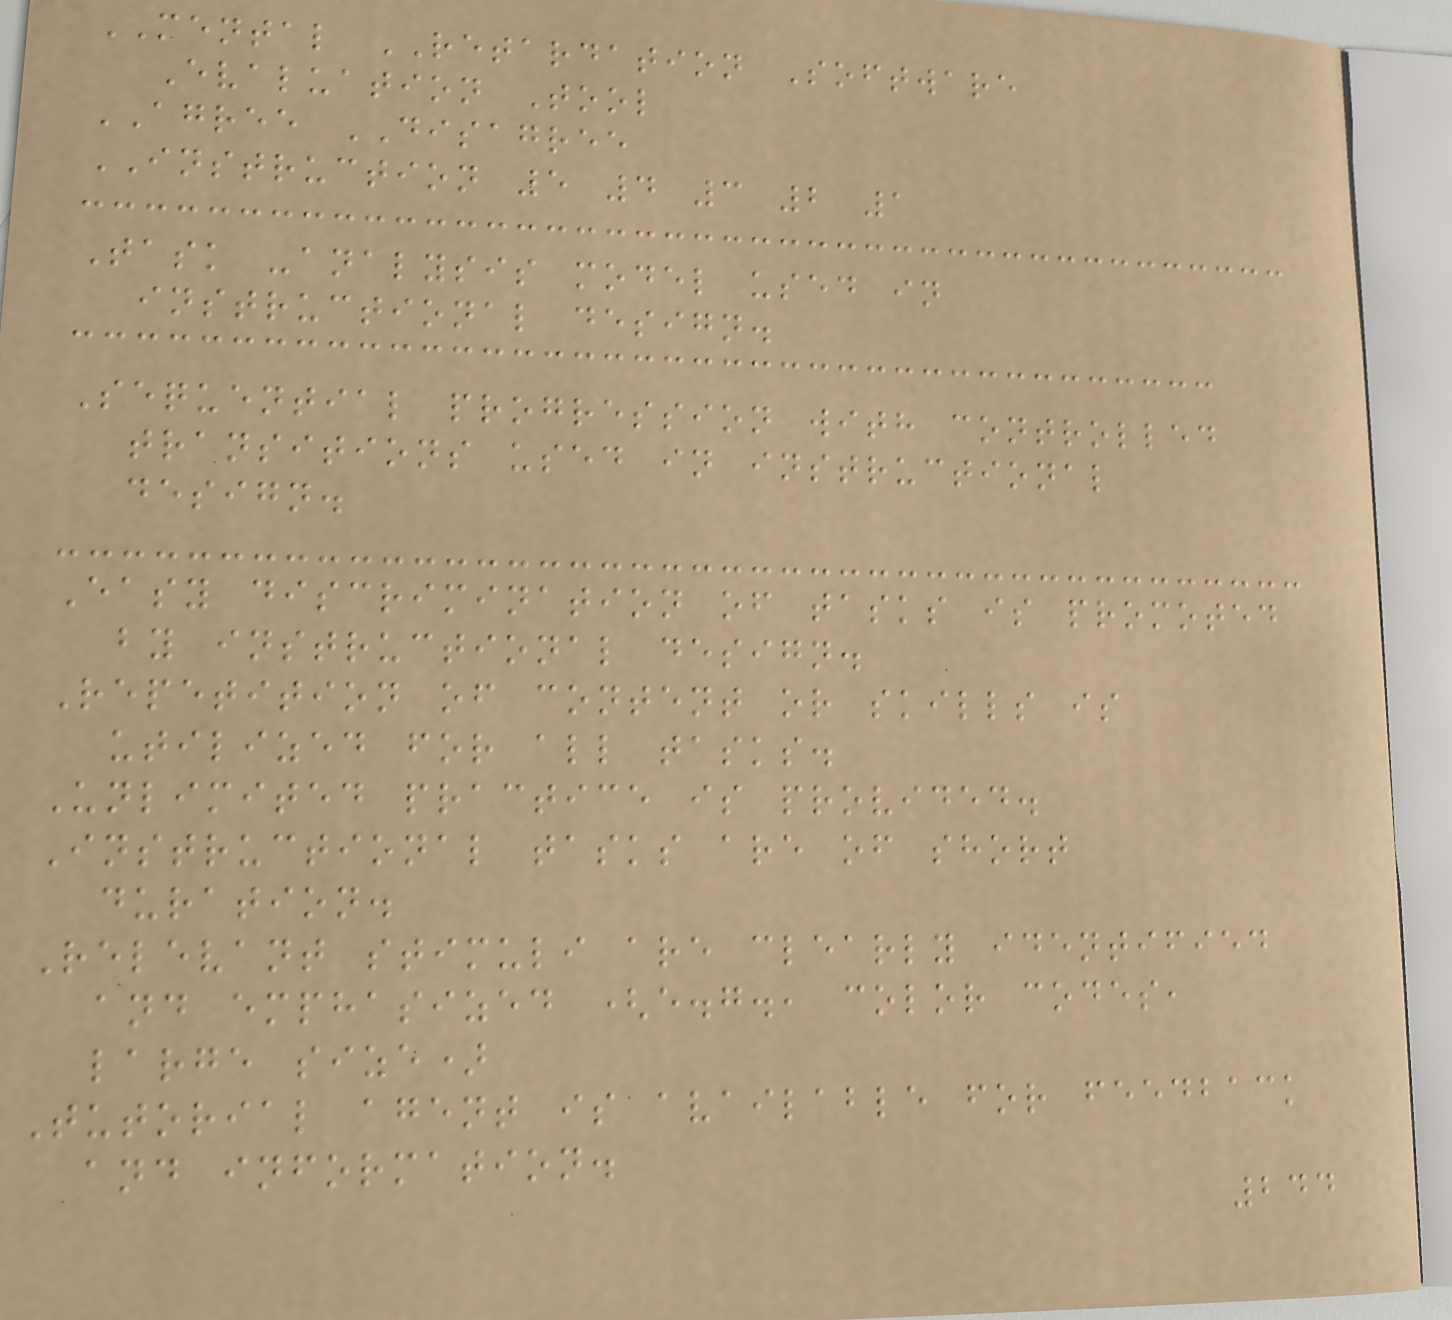MENTAL RETARDATION Software
Evaluation Tool
AGREE DISAGREE
INSTRUCTION 5 4 3 2 1
Task -analysis model used in
instructional design.
Sequential progression with controlled
transitions used in instructional
design.
Easy discrimination of tasks is promoted
by instructional design.
Repetition of content or skills is
utilized for all tasks.
Unlimited practice is provided.
Instructional tasks are of short
duration.
Relevant stimuli are clearly identified
and emphasized (e.g., color codes,
large size)
Tutorial agent is available for feedback
and information.
244
